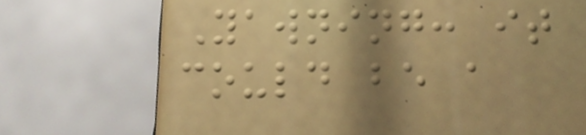Yawning: it
could be a
